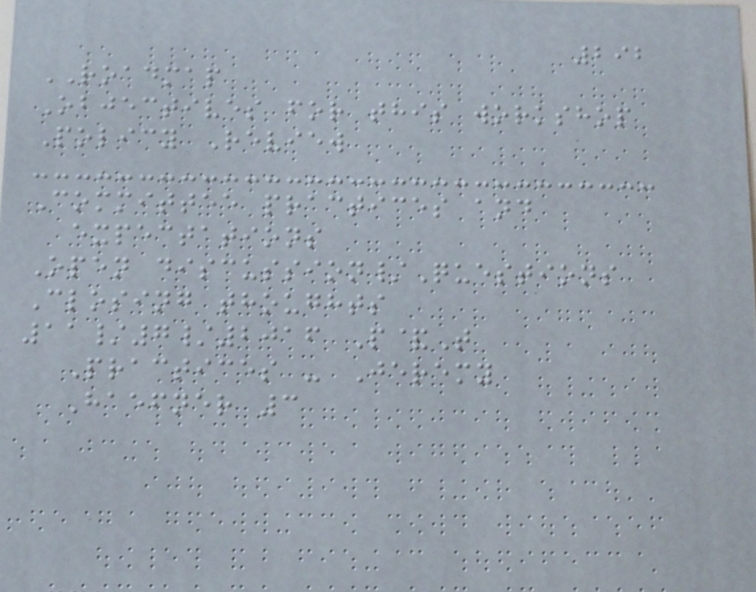292
ROADMAP
Objectives for this workshop
Policy Review
Committee practices and
expectations
Open discussion/Questions
Closing thoughts
11/7/2016 P&T
Practices - Jeremy
Haefner 3
